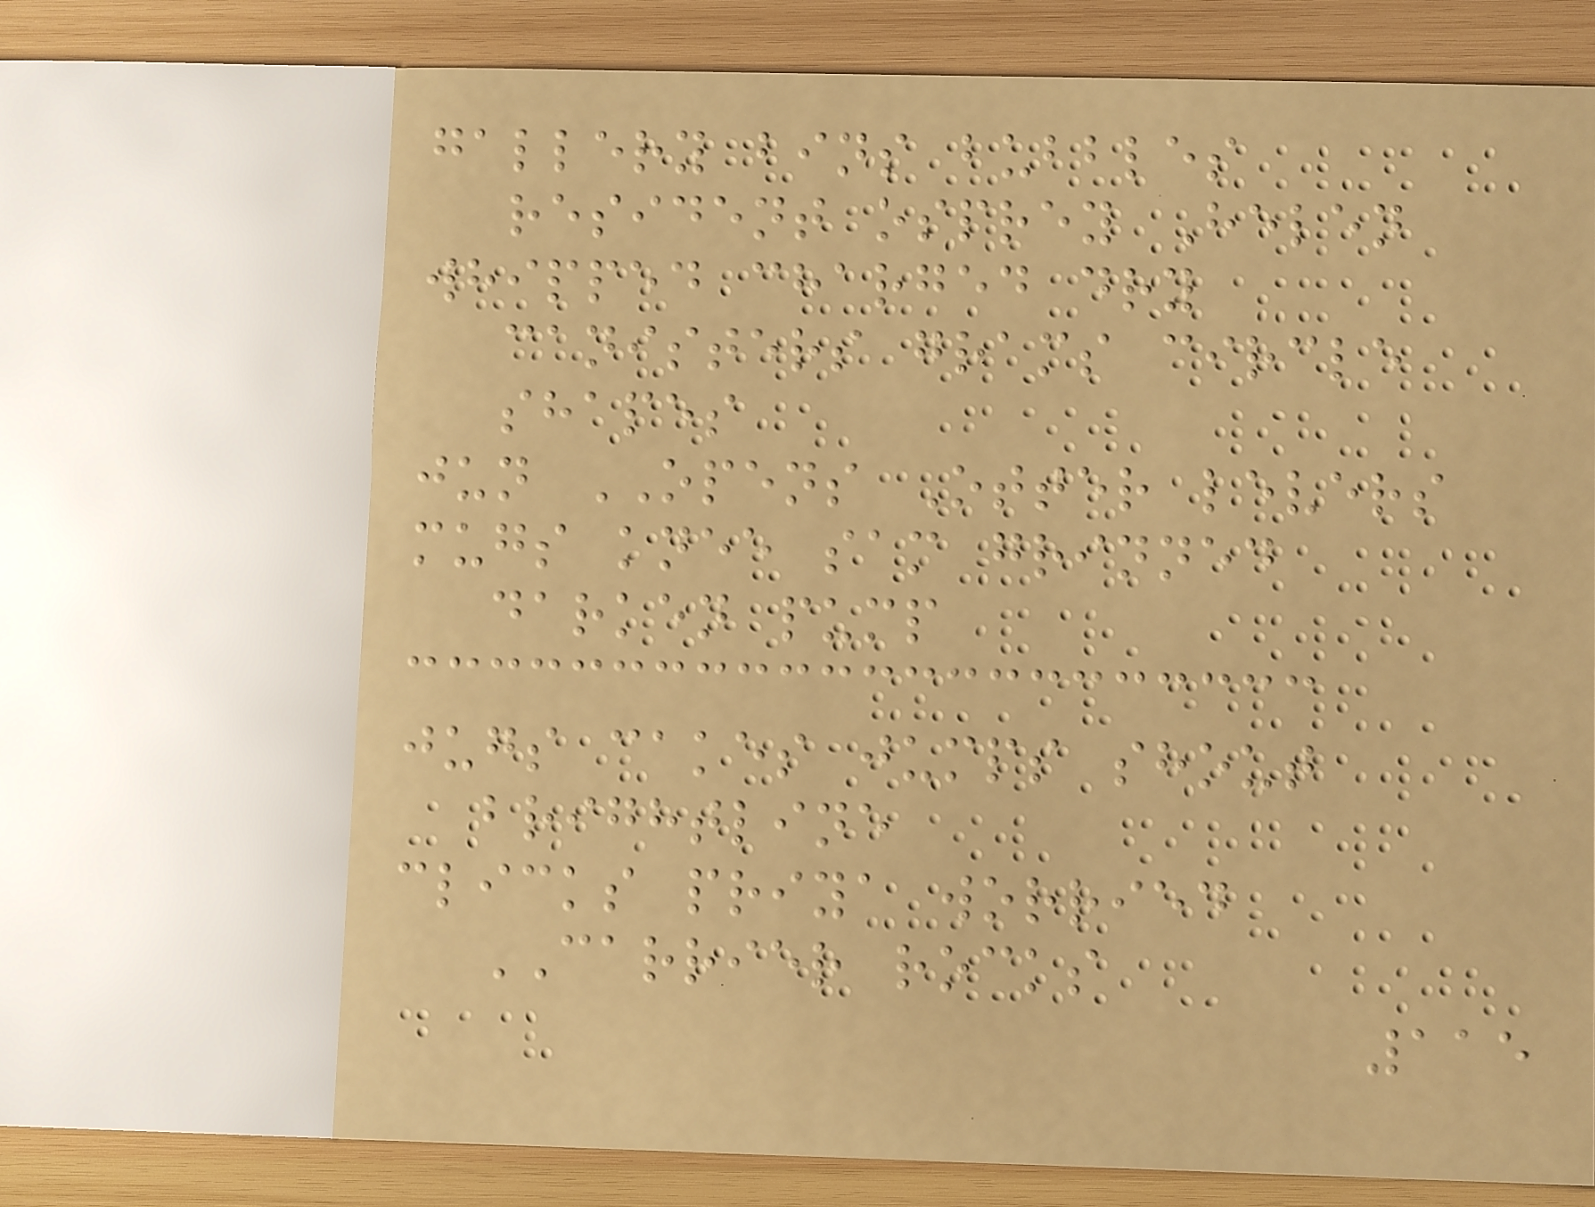gallery bins bubbles
resident osprey Helen
whipped charged dry
canisters grams circle
shapes
jun OPENS Otter levers
mugs knee sam grinned
darken pump
jugs cakes jumps shout
brightline
clicks priya worried
CARRIER rocks
115
